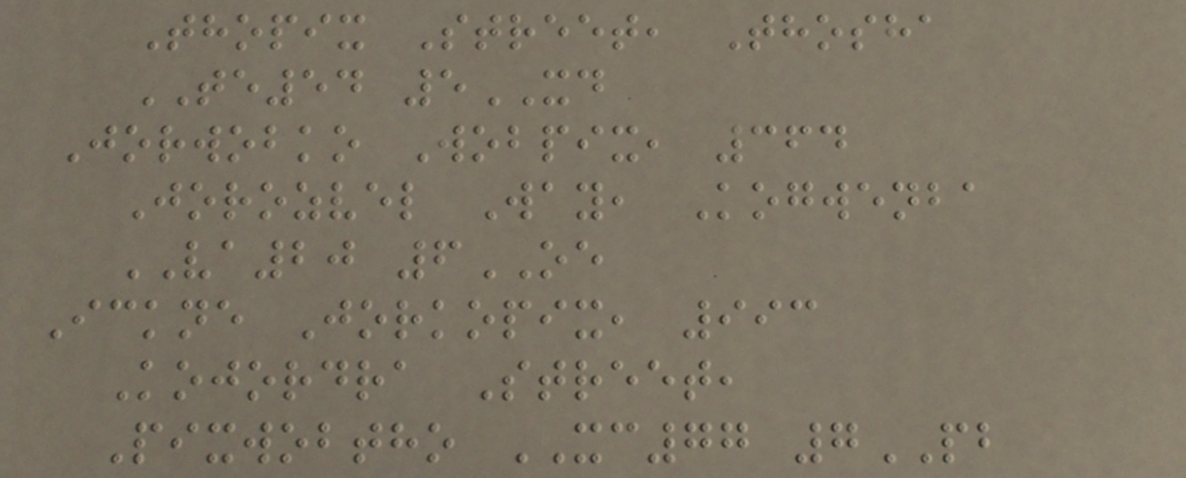Thopix Street, Thosha
TE54 5XD
Jorwobko Wobpix, 364
Jorozvel Way, Kogwenba
VA20 6OE
Ickne Jorkopix, 993
Kojordra Street,
Pixwobtho XC77 7PB
